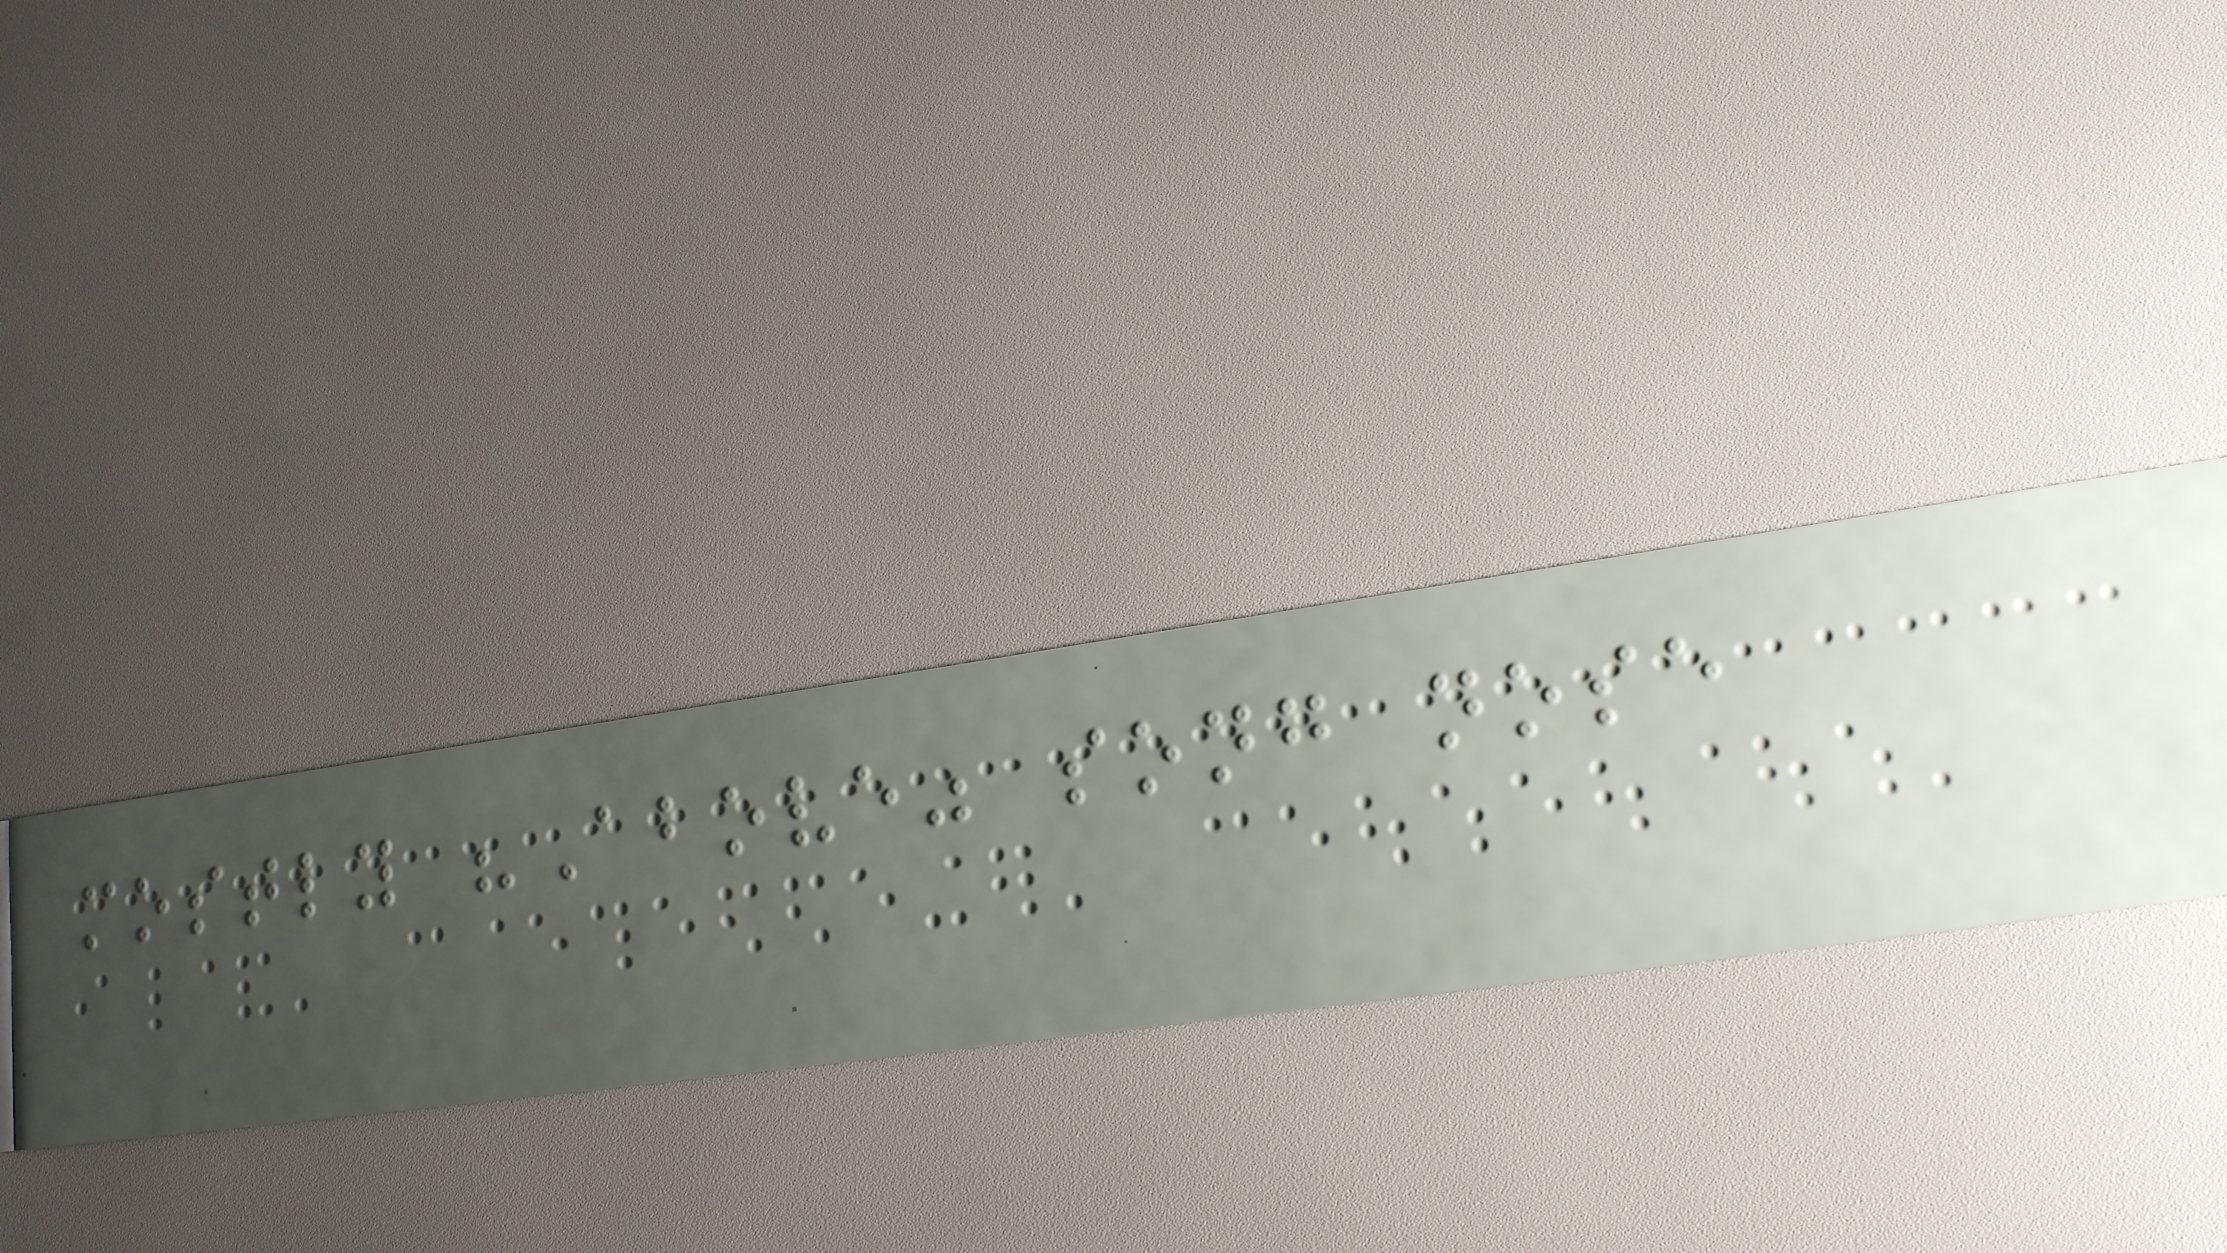mostly "Above" song nose
